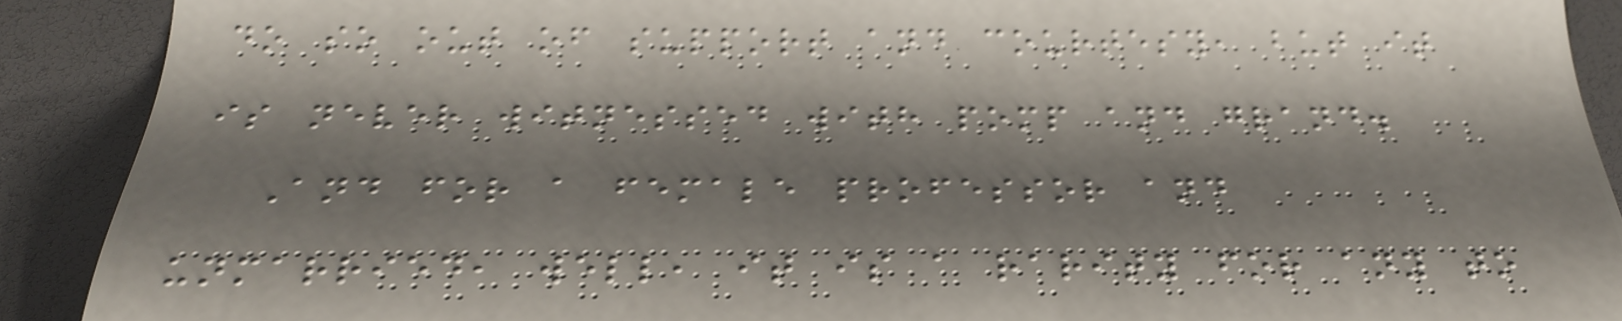do so out of support and courtesy, but it
is never witnessed with pomp and grand.
And for a female professor and
unmarried, well, it is a rarity for any to
